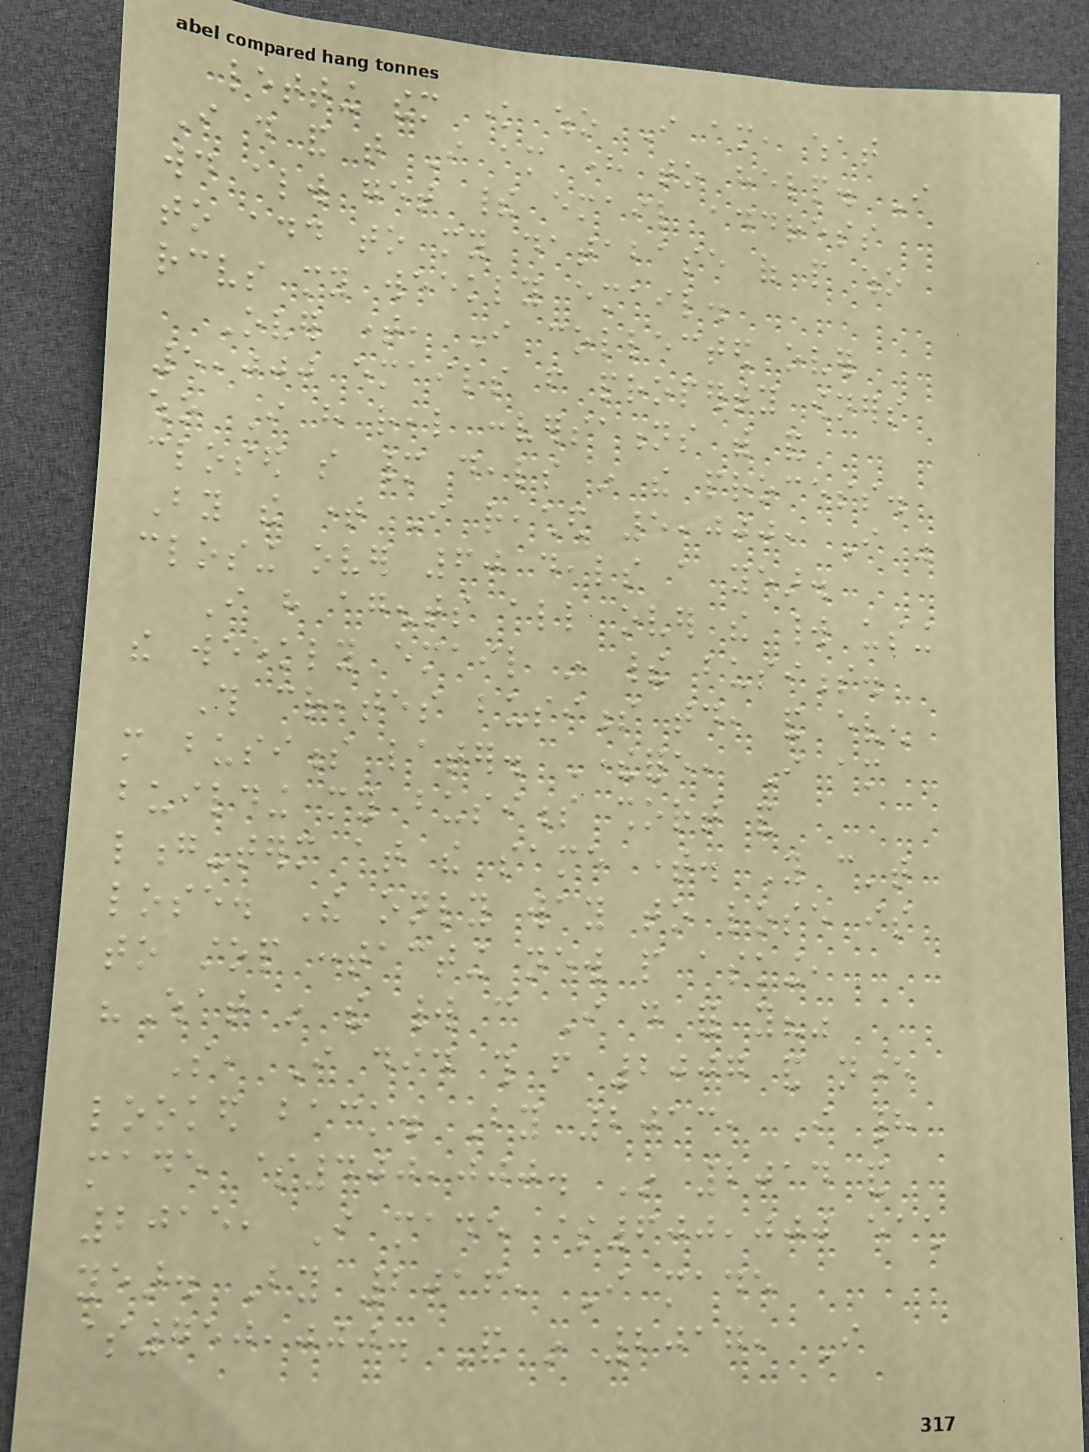letting them know who I am, what
I do and that I am here to help. I
would always get their email address
to add to my database of people who
receives my weekly email.
Over time, I collected over
5,000 emails from property owners
who I have real conversations with and
closed so many deals in the process.
By the time I reached 5,000, I was
closing over 60 deals a year.
I have agents all over the world using
the weekly email in their business.
This creates business today, and even
more business later. Therefore, I am
building my business short and
long-term at the same time. You can't
lose. The only way to lose is
to stop contacting new people asking,
"What in the world can I do for you?"
So, I did this from 2007 and never
looked back. By 2013, I had
made $400,000. In 2014 and
2015, I made $600,000 each
year. By 2016, I made
$750,000. And in 2017, I
